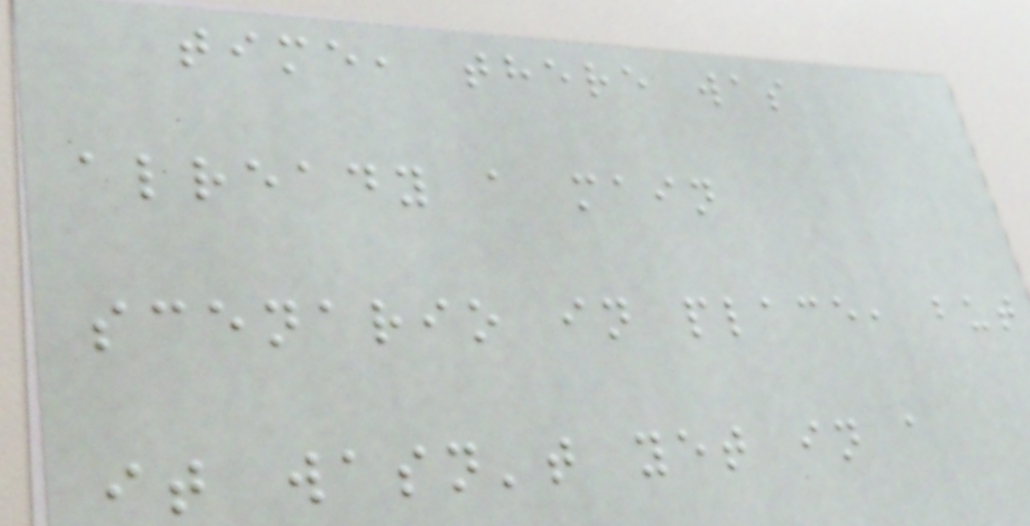time, there was
already a main
scenario in place, but
it wasn't yet in a
